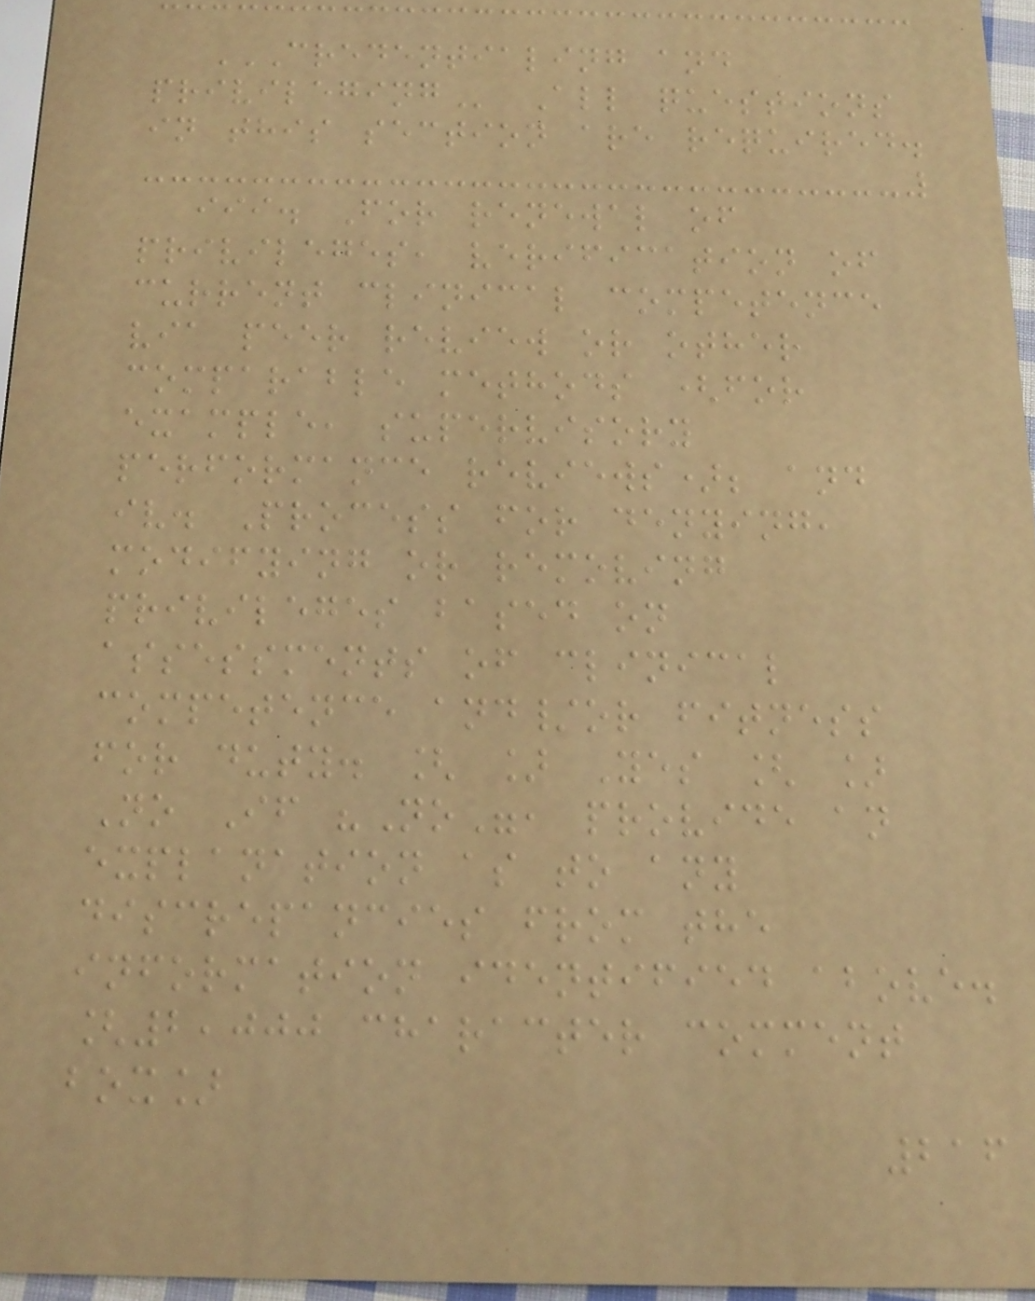CREDENTIALING AND
PRIVILEGING All questions
in this section are required.
iii. For renewal of
privileges, verification of
current clinical competence
via peer review or other
comparable methods (for
example, supervisory
performance reviews); and
iv. Process for denying,
modifying or removing
privileges based on
assessments of clinical
competence and/or fitness
for duty. [ ] Yes [ ]
No If "No", provide an
explanation as to any
discrepancies from the
information identified above.
[2,000 character comment
box]
216
